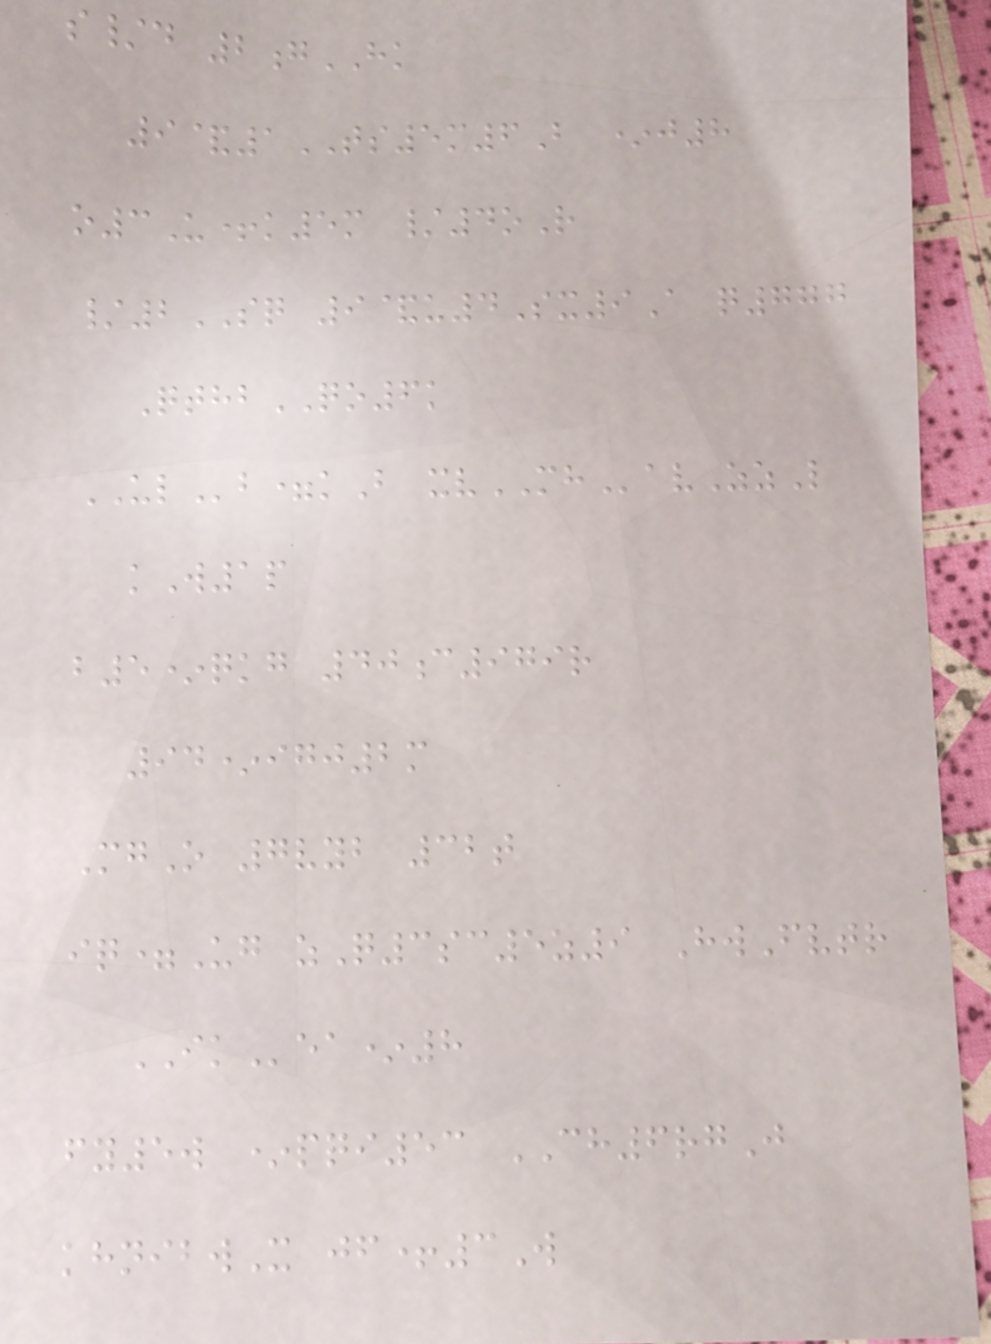s/d 2gHK
9&1TS5m6B *j8
o3U+k5m /4oR
/2SQ 9&u4Sx9A q777
QthbQO6k
ULb=kB xvMHavZzL
kW1p
b5*qkg 40c979r
94*igj2m
MgO 7vyb 32t
iq=Ug zQ3sc5z9 HwFvtr
IKea*8
fy5w *pqi53 CH6rgJ
khnibwX jf+3W
